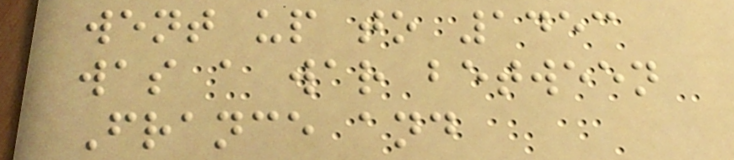went up to 1453
was a war between
France and
